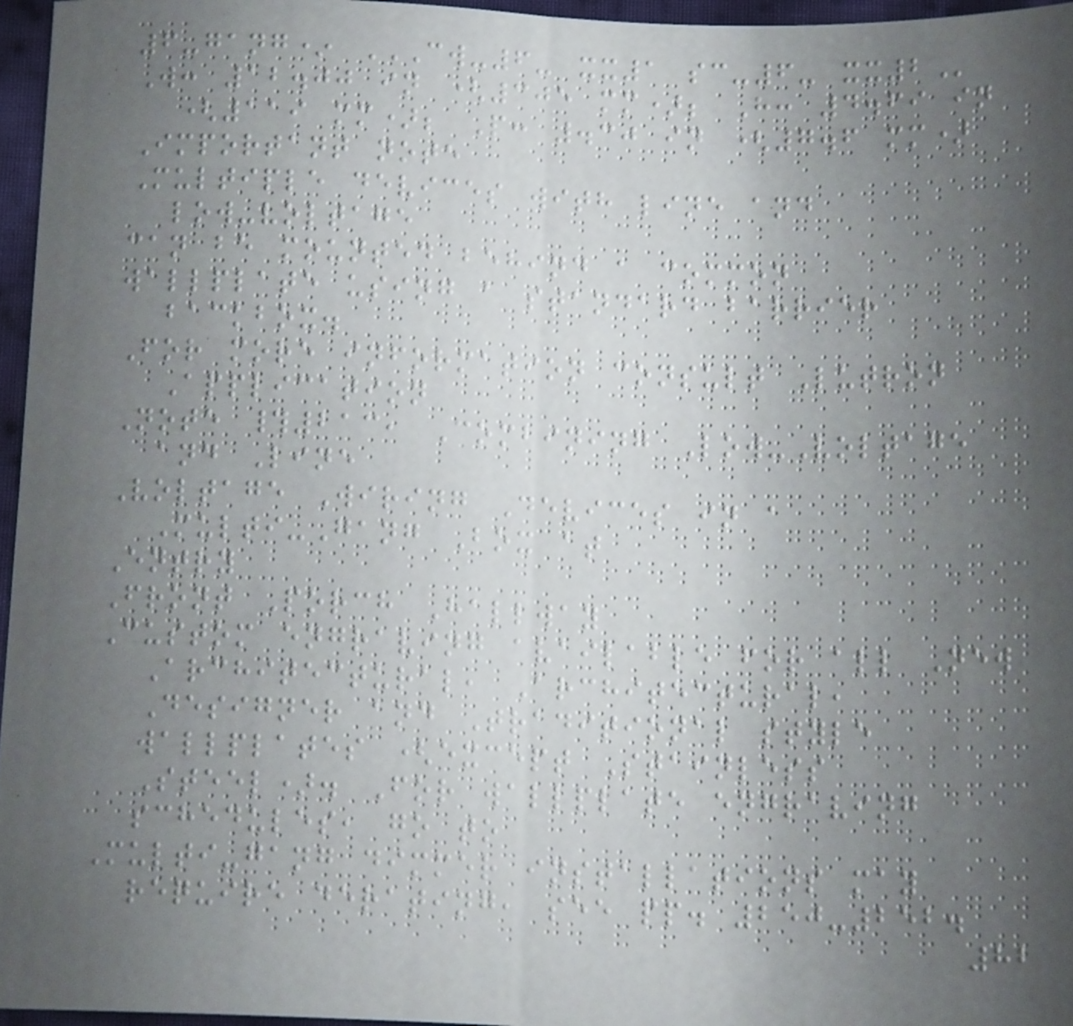6-gang* CW-6- XX1 SC-6- XX2
W: 12.00 in (305 mm); H: 4.69 in
(119 mm); P: .30 in (7.6 mm)
Important note
Multiple devices with line and
low-voltage
can be mounted behind a common
wallplate using a standard barrier
backbox.
For more information consult Lutron
Application
Note #213, Combining Low-Voltage
and Line
Voltage Wiring Devices in a
Multi-Gang Box at
Entry
Front Porch Hallway
Custom engraving available for all New
Architectural, Architectural,
Designer and Traditional style
wallplates (except Stainless
Steel). For wallplate engraving
schedules, go to
Multi-gang dimmer installations may
require derating, see pp. 250-252.
82
